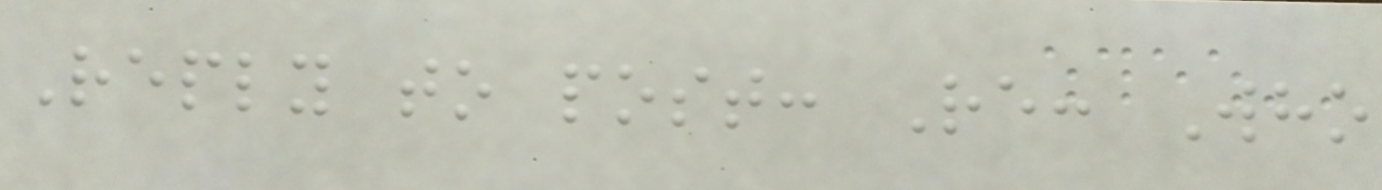Reply to post: Re: Who
